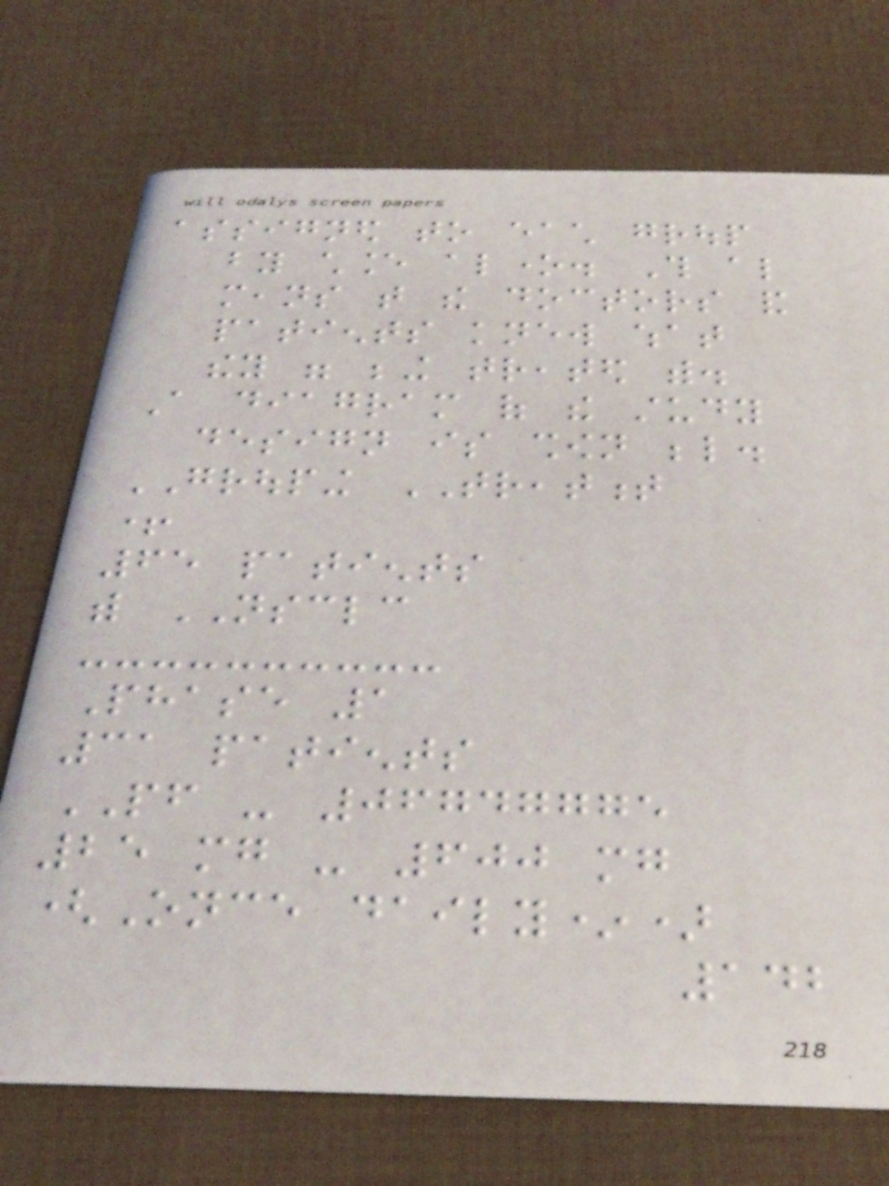assigned to each group
by chance alone. This also
means that the doctors and
patients knew what
they were being treated with.
A diagram of the study
design is shown below.
GROUPING TREATMENT
+
65 patients
with NSCLC
Phase 1
31 patients
PF - 06747775
25 mg - 600 mg
(Once daily*)
142
